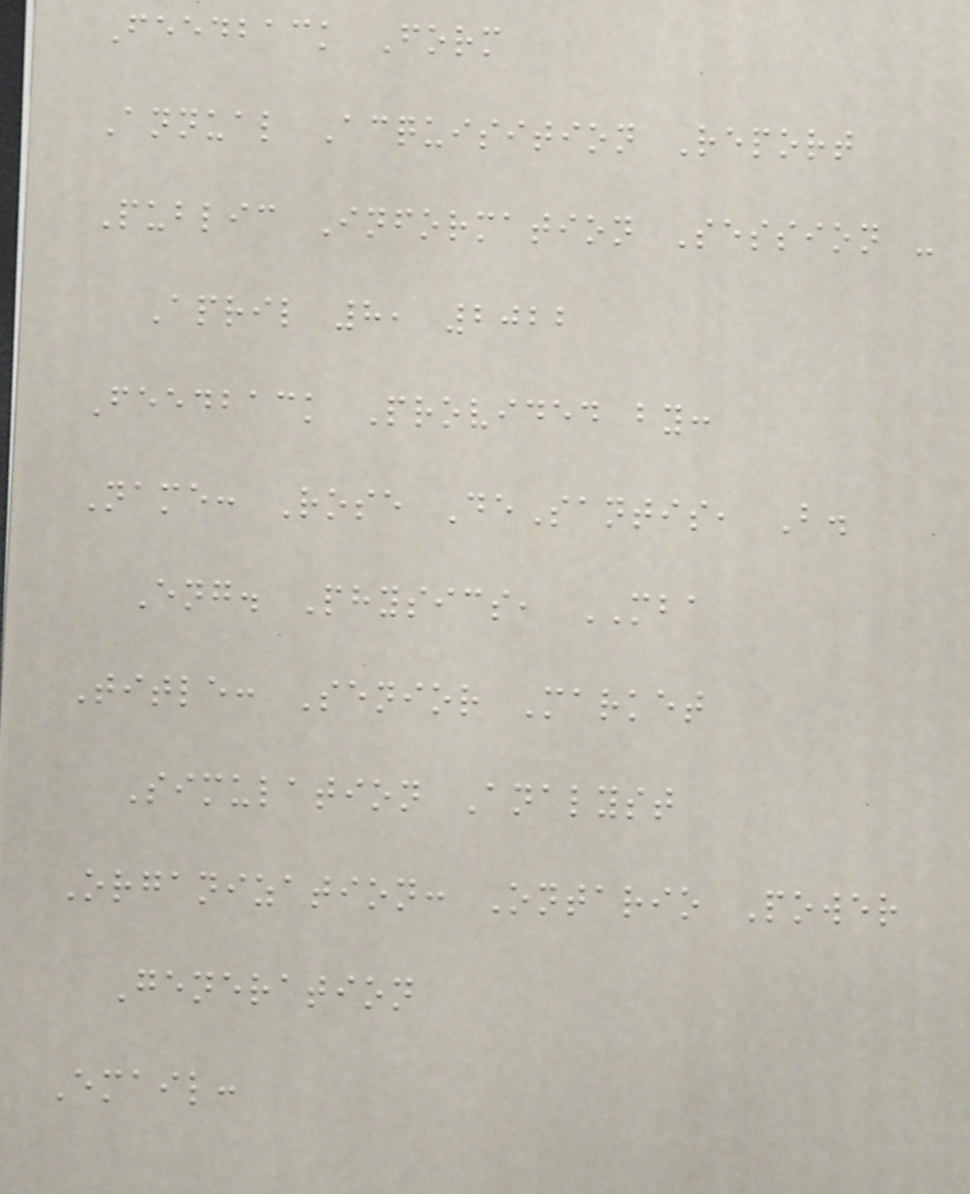Feedback Form
Annual Acquisition Report
Public Information Session -
April 8, 2022
Feedback Provided by:
Name: Rose DeSantis, B.
Eng. Physics, MBA
Title: Senior Market
Simulation Analyst
Organization: Ontario Power
Generation
Email:
